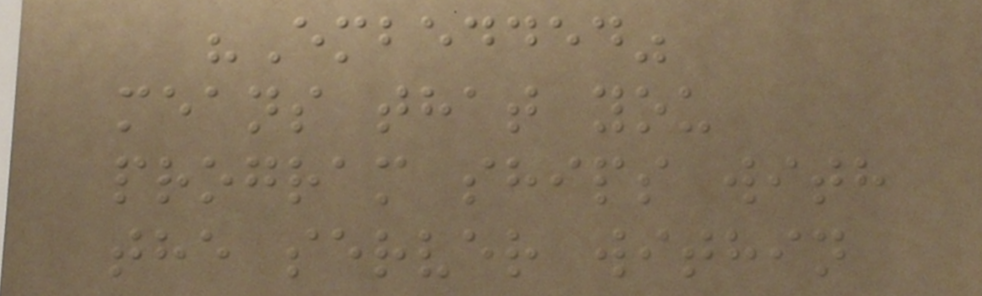"Embedded"
means that you
program ships with
the server within
